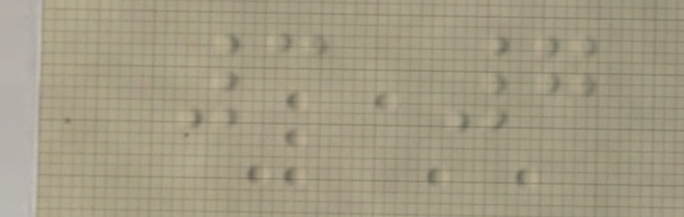3 7
